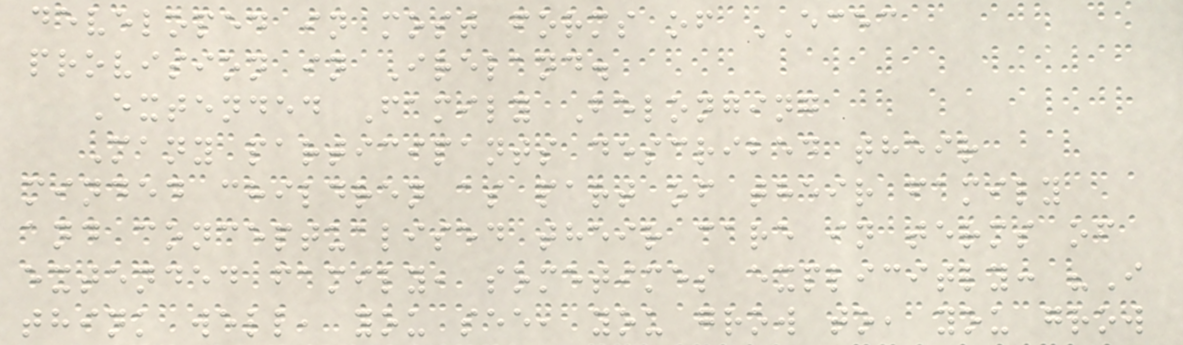developed in most forms of ECEC
provision in Ireland.
Extended Family Belonging
Many participants described their
minded children as part of their family
and conceptualised their care in terms of
extended family, sometimes explicitly: "I
think well, you see, you grow to, you grow
